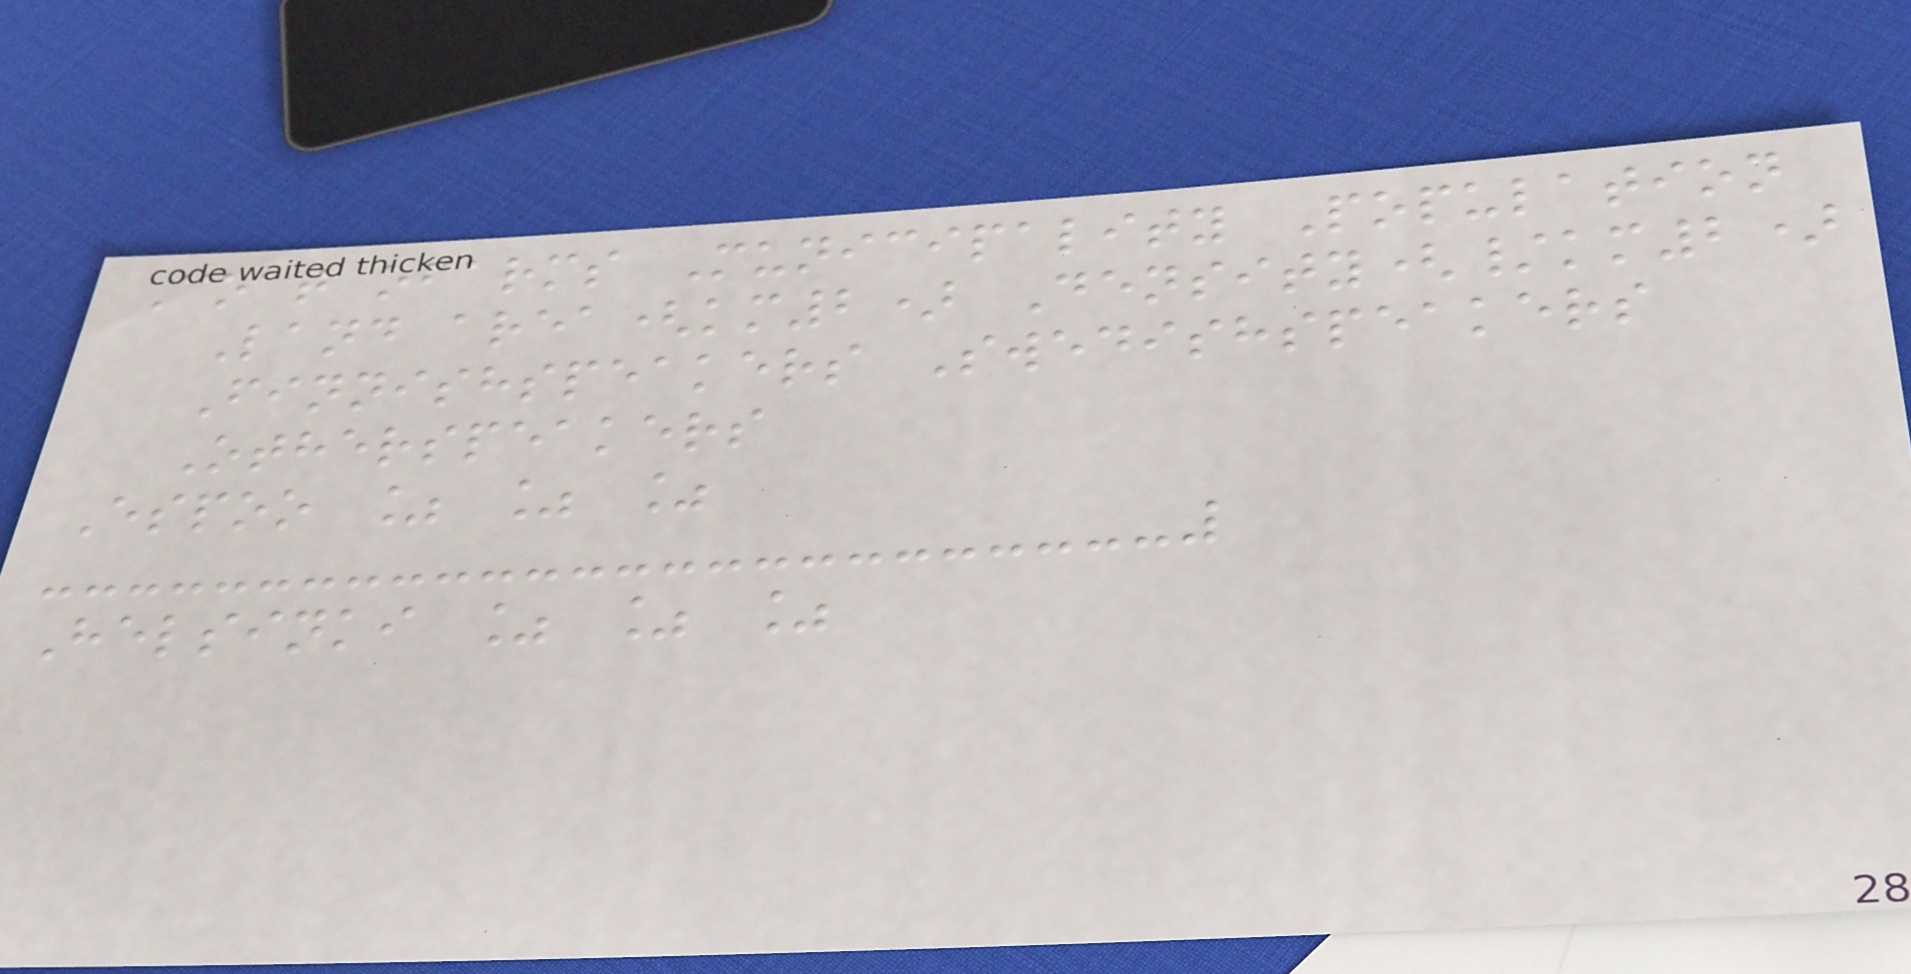Coat ofarms Municipality Population
Land area(km2) Density(/km2)
Finnishspeakers Swedishspeakers
Otherspeakers
Espoo % % %
Helsinki % % %
